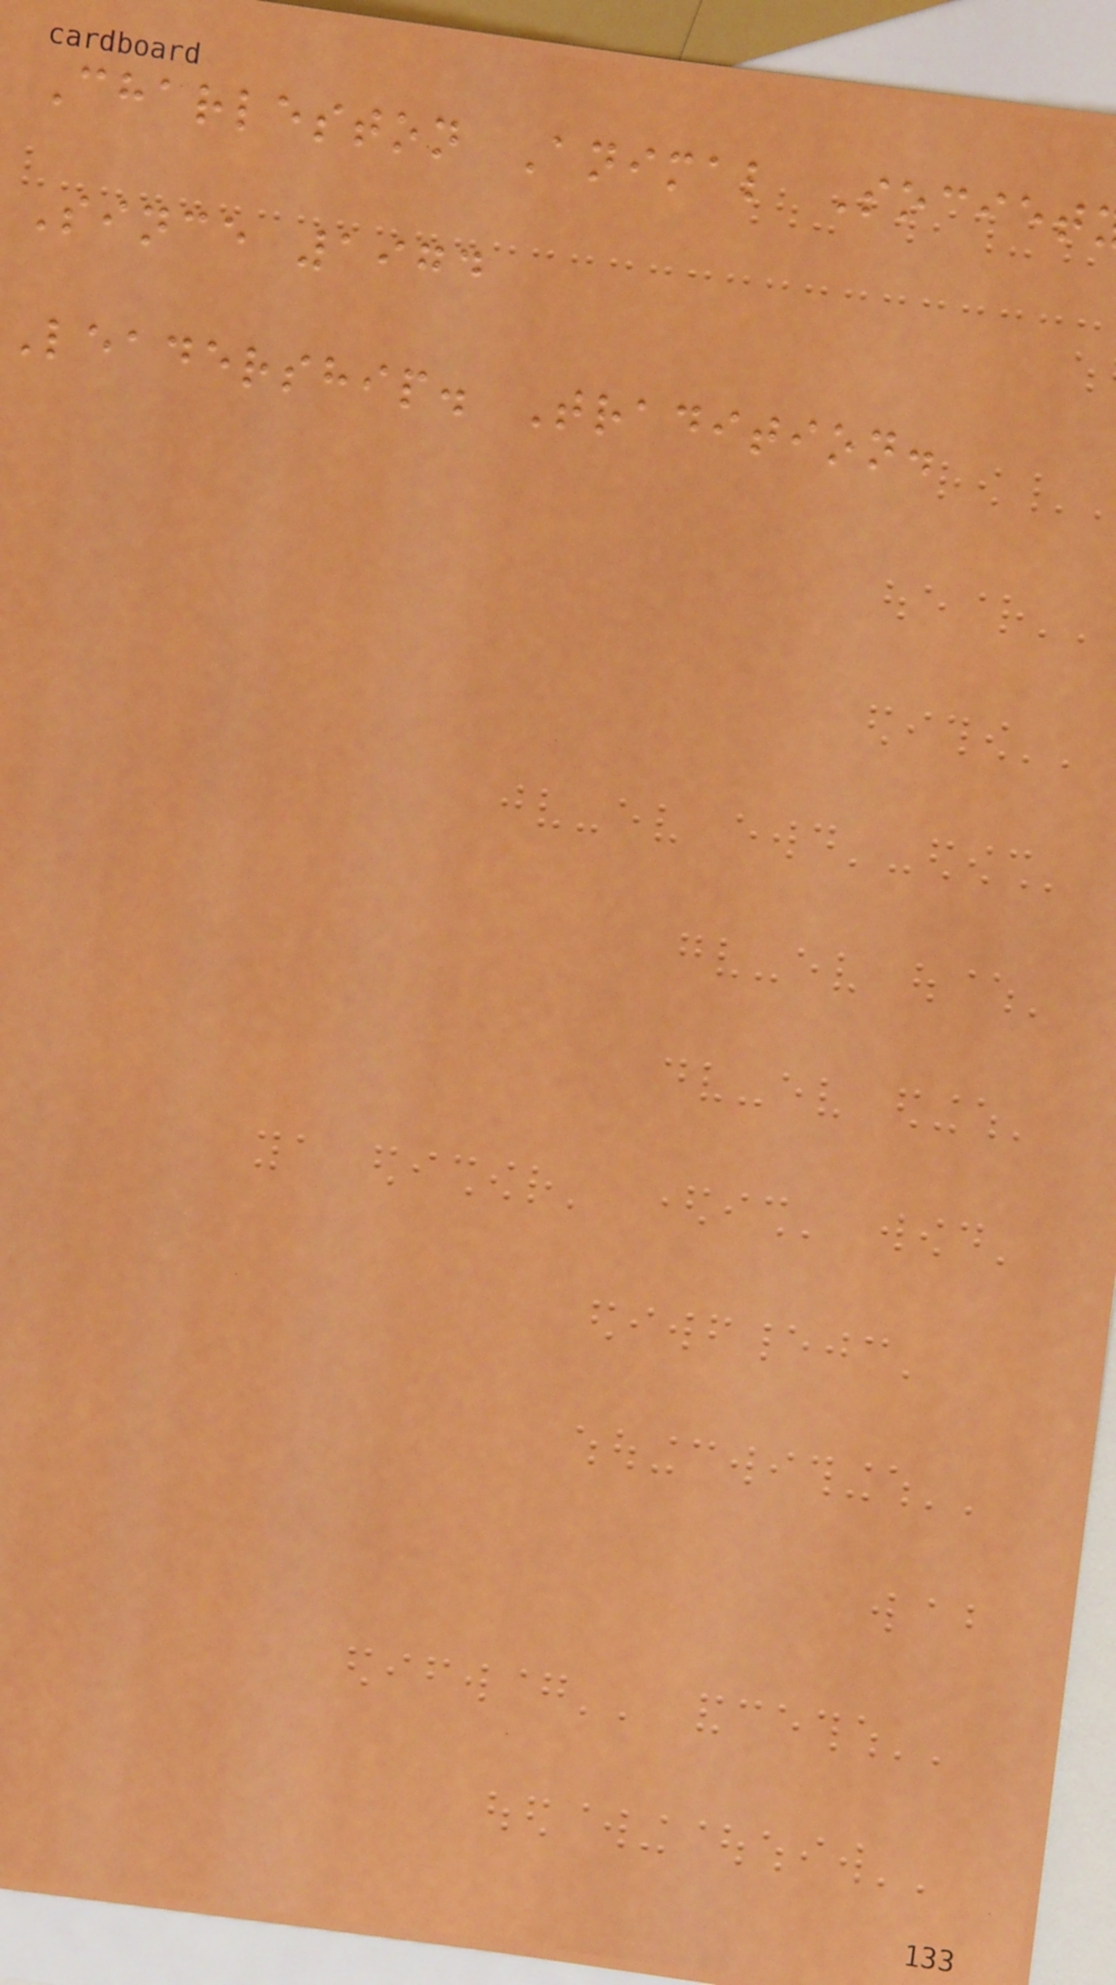Charleston Animal Societ
Since 1974
Leadership. Tradition.
